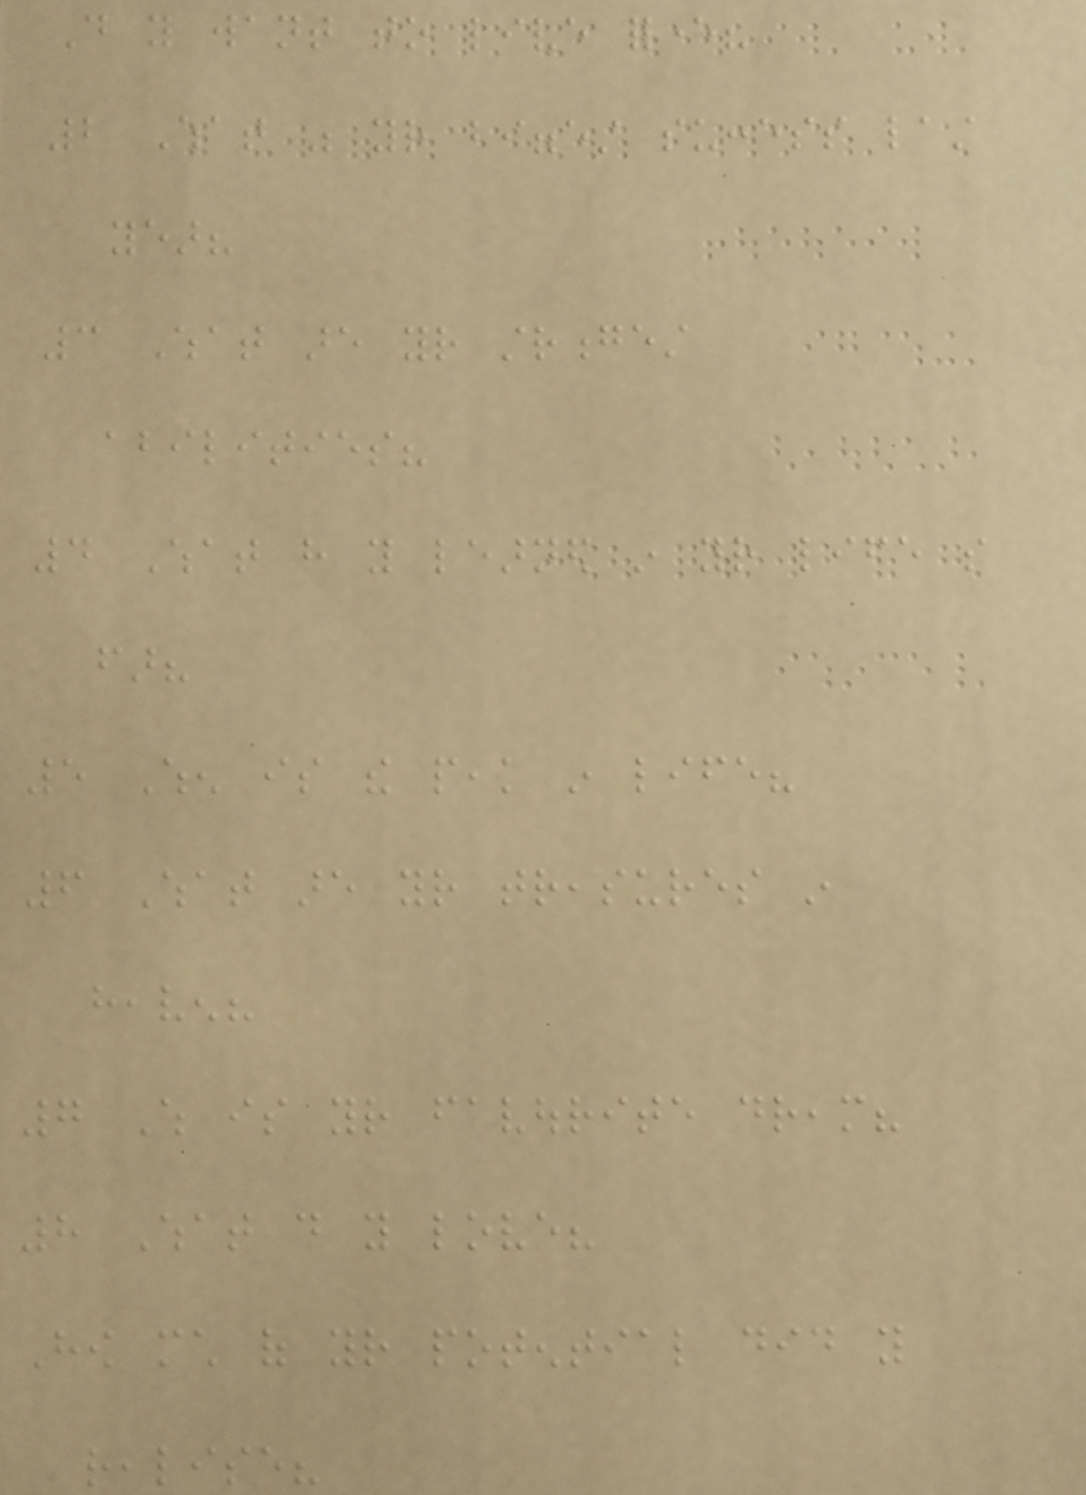Do you want to live forever?
2 What was your biggest success last
year?
3 What are your strongest
abilities?
4 What have you learned in your life so
far?
5 When is the peak in life?
6 What are your treasures in
heaven?
7 Which is your favourite dream?
8 What do you love?
How much of your potential did you
realise?
